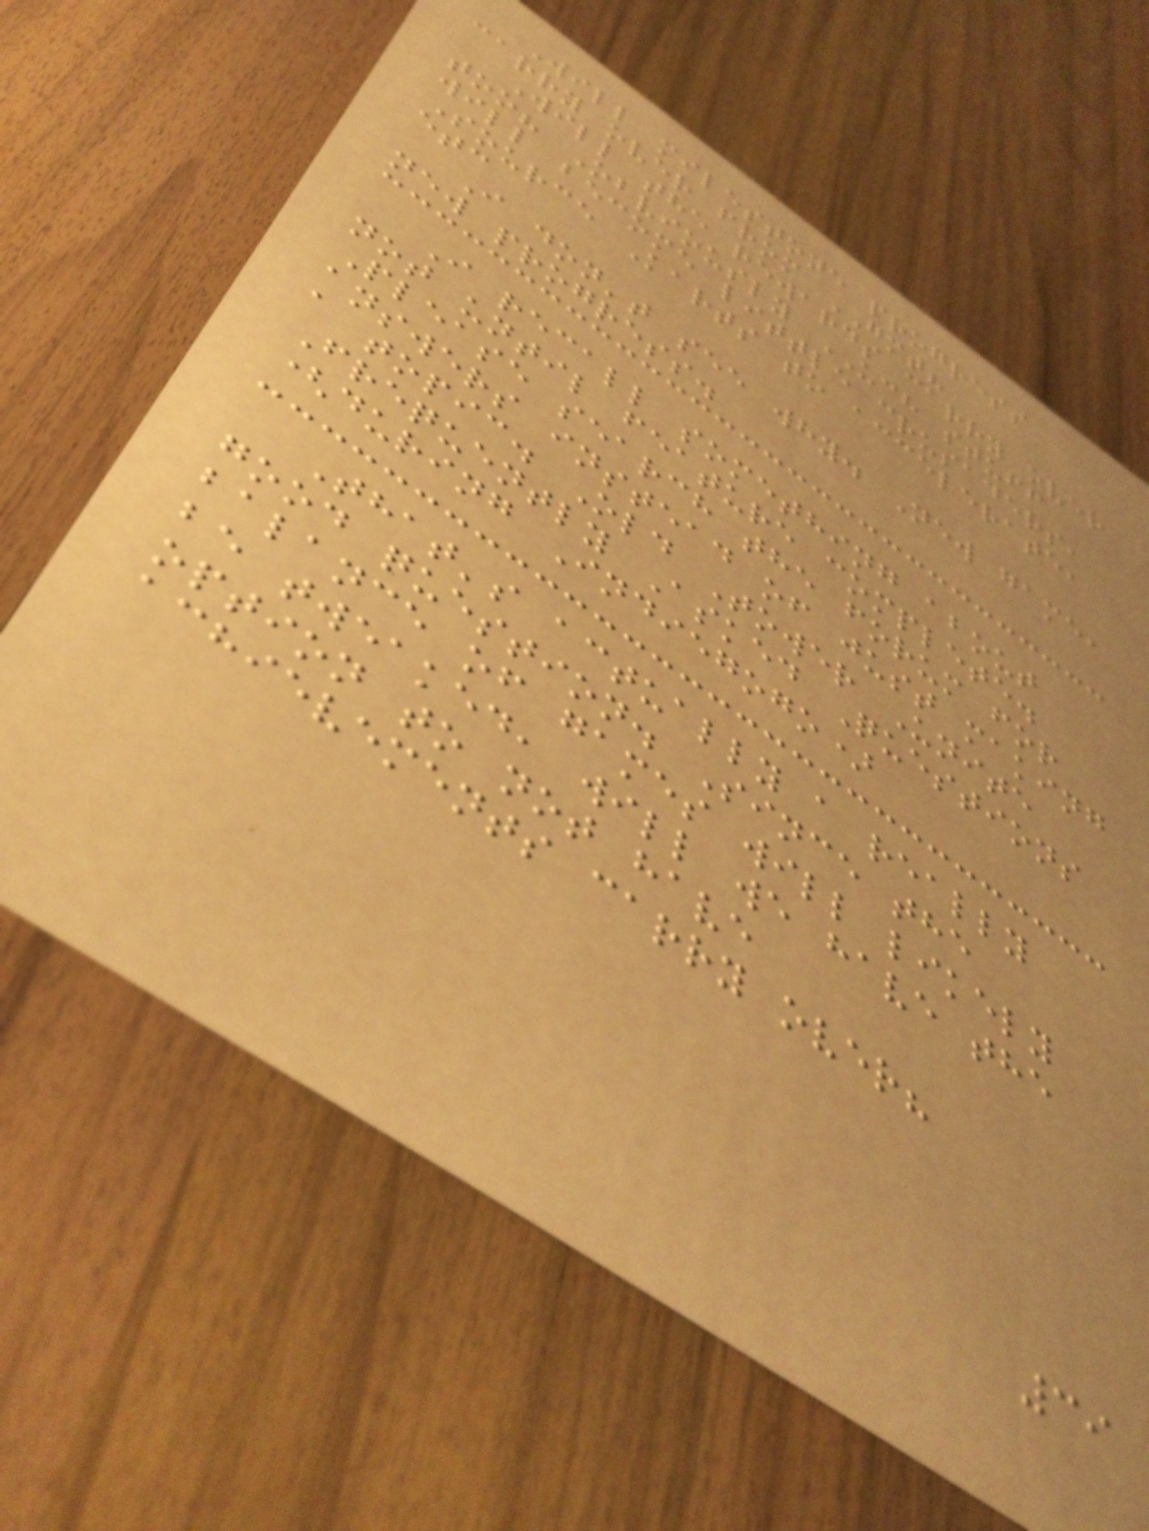Will milestone progress
carry over from GMT?
Will the rewards carry over
too? Obviously UCH stuff
will become little crusaders,
Source Karts to accelerate,
etc
I don't see why. New game,
new progress.
I recall something about
not until feature complete.
Please search the forum for
answers instead of just making
a topic. Old Tower Unite
Frequently Asked Questions
(during Indiegogo)
That's actually a really
good question. Since the
balance of games will likely
be tweaked, will we have the
option to not have
achievements carry over?
39
